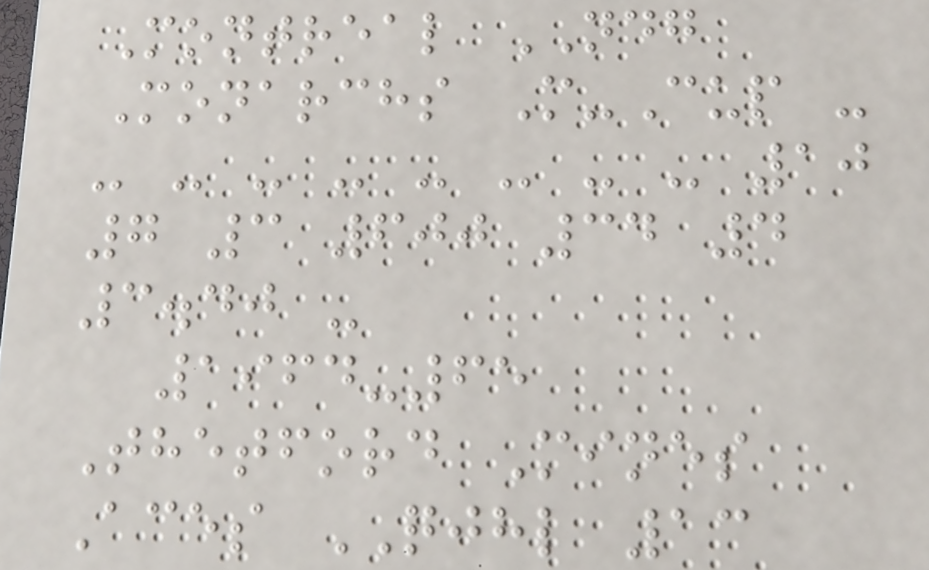Montreal NDG
Monarchs M-Cup -
- - - - - - - - 10
7 3 600 34 4
3.40 -
1964-65
Thetford Mines
Aces QJHL 13
